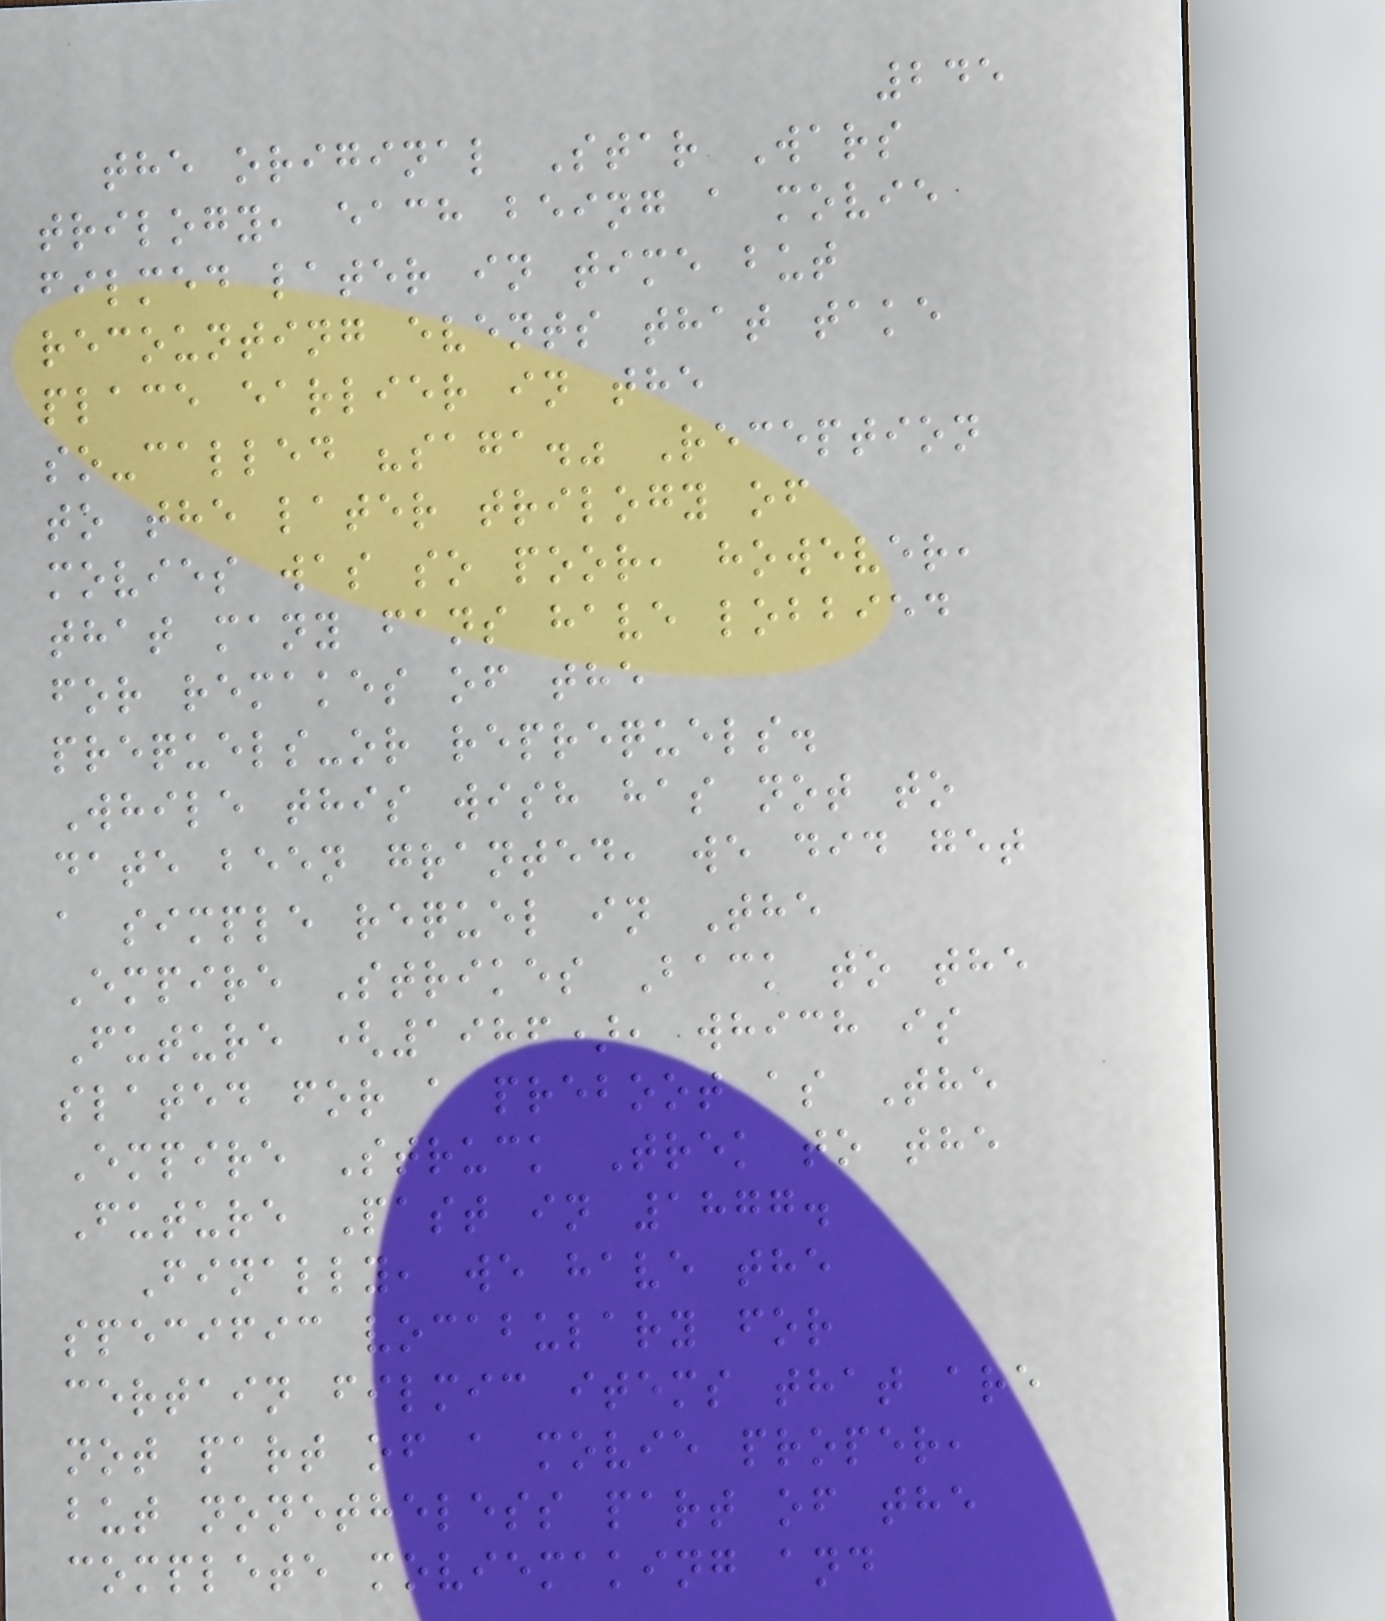245
the original Star Wars
trilogy, each being a movie
filmed later in time but
recounting events that take
place earlier in the
so-called "saga." Reception
to the later trilogy of
movies was so poor, however,
that many fans have lobbied
for remakes of the
prequels-or reprequels.
While this wish has not to
date been granted, we did get
a simple requel in The
Empire Strikes Back to the
Future (1986), which is
slated for a preboot as The
Empire Struck Trek to the
Future Past in 1877.
Finally, we have the
specific vocabulary for
certain filmic items that are
not part of a movie proper,
but nonetheless part of the
complete moviemaking and
